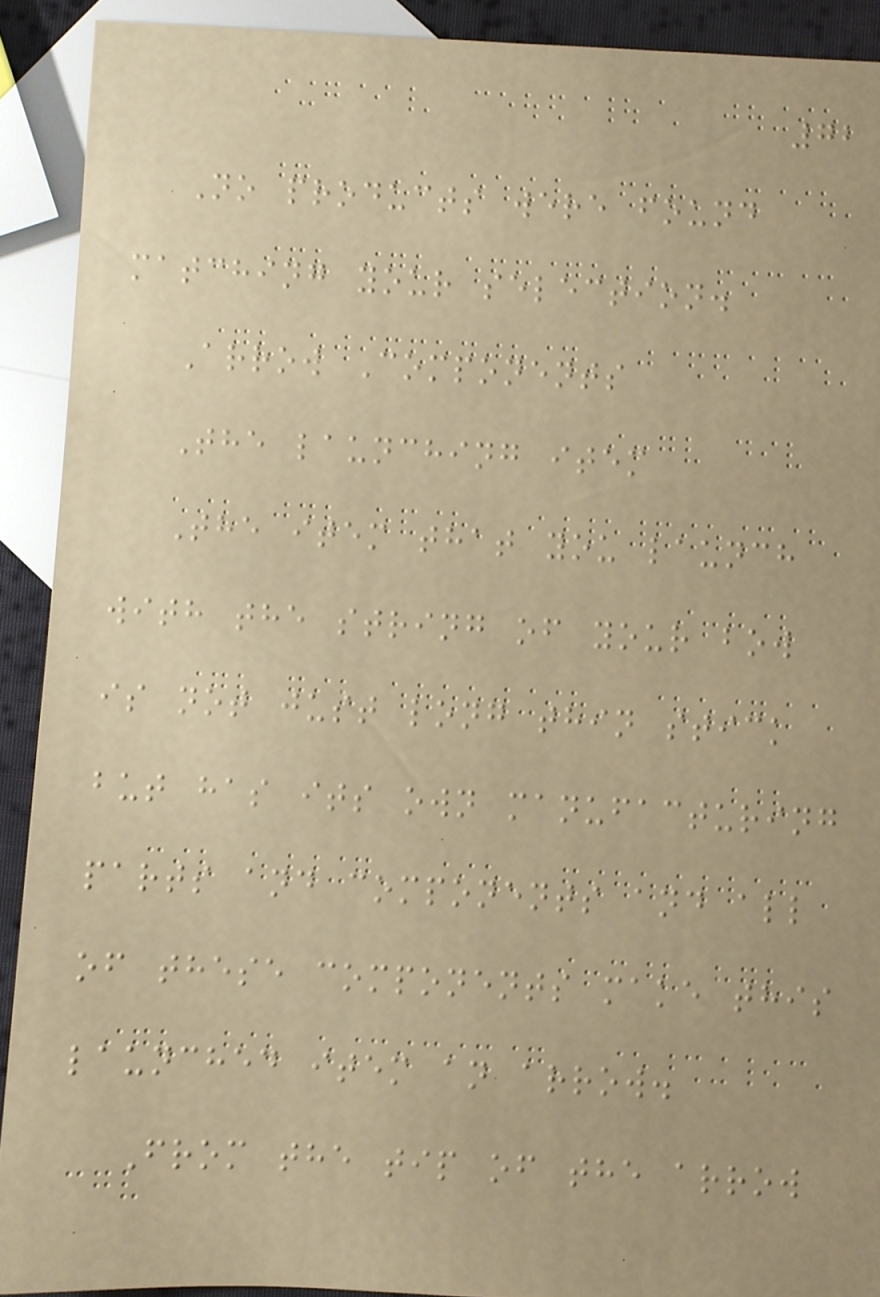72
No products were found
matching your selection.
Arrow Components
The launching item
The item that you launch
with the string of your bow
is not just long thin stick
but has its own manufacturing
parts and components and all
of these components make this
launched item an arrow.
From the tip of the arrow
